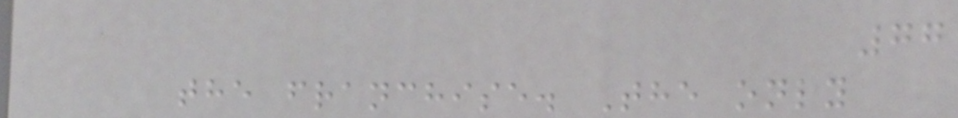77
the franchise. The only
